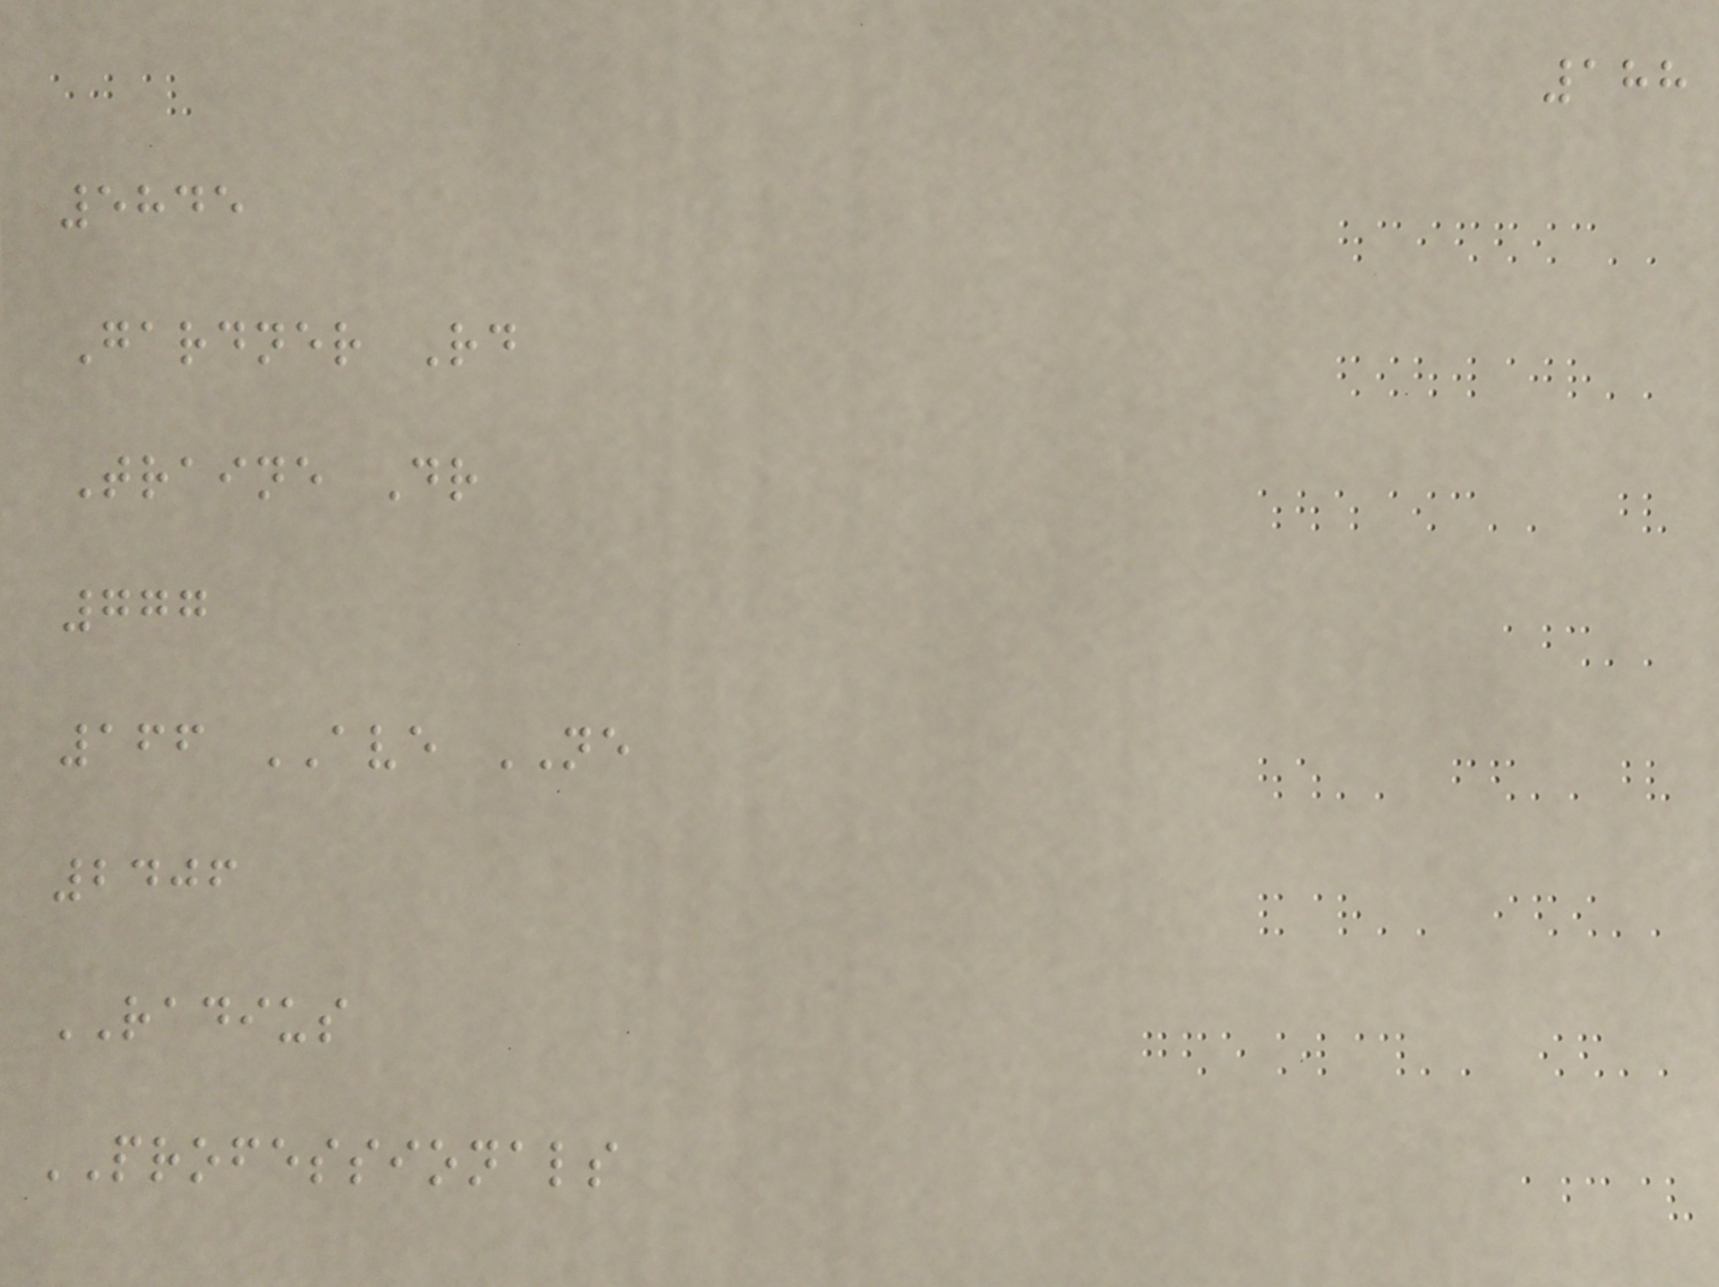188
5845
Gardner Rd
Traine Dr
777
166 AVE NE
2406
RADIUS
PROFESSIONALS
